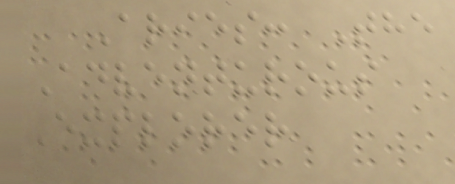Aries: The
Adventurous
Explorer
